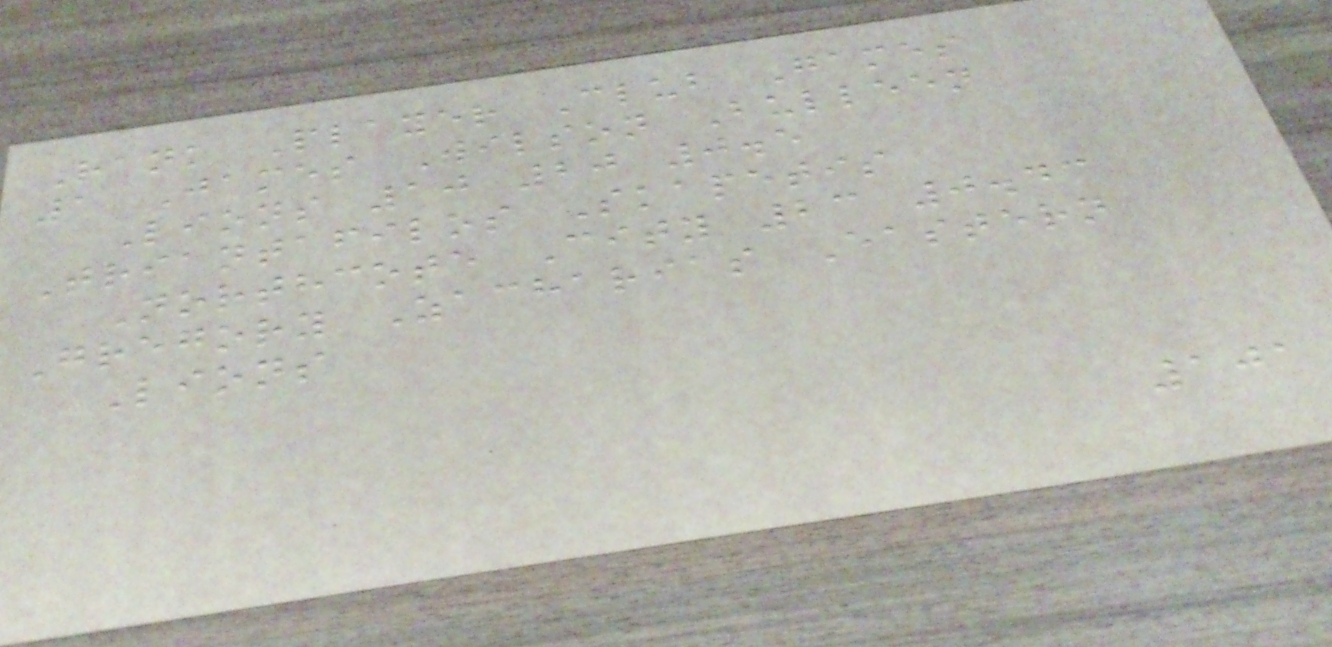Rank Player Club Games
1 James Wilson Bulleen
Lions 10 20 0.5
Triantafilos Skapetis
Northcote City 23 0.43
Gregory Zacharias Eastern
Lions
101
